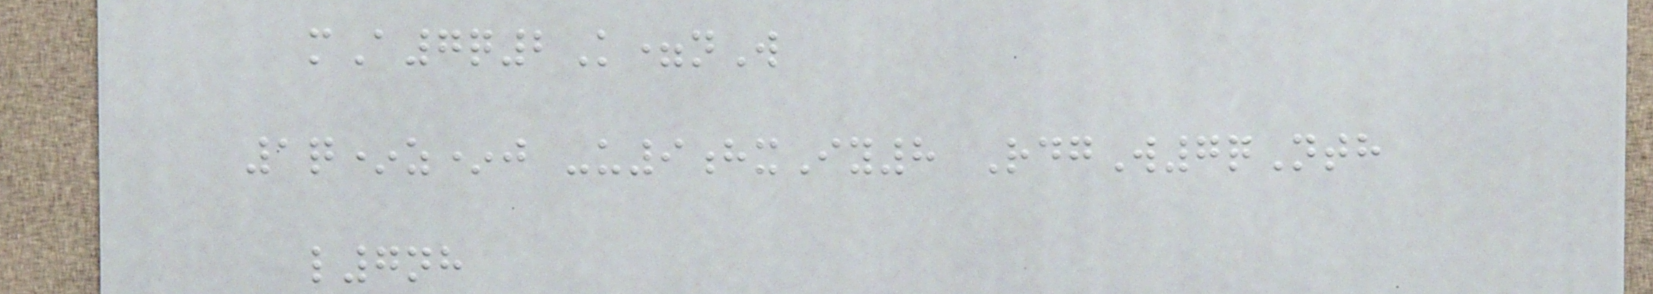mA7q2K=nW
1q*z*j -u9hxIy8 RdgW7qNth
l7nh
